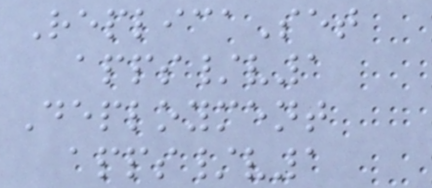ReplicaSet
apps/v1
Deployment
apps/v1
